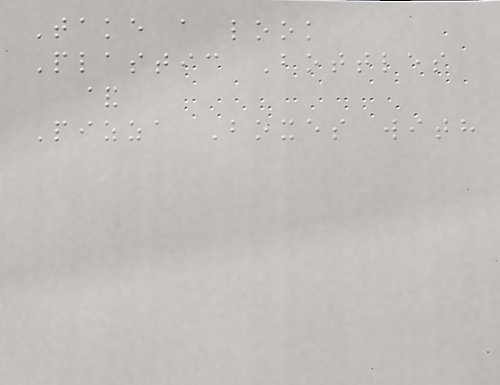Take a look
Plastic Bottles
&
Pizza Boxes with
